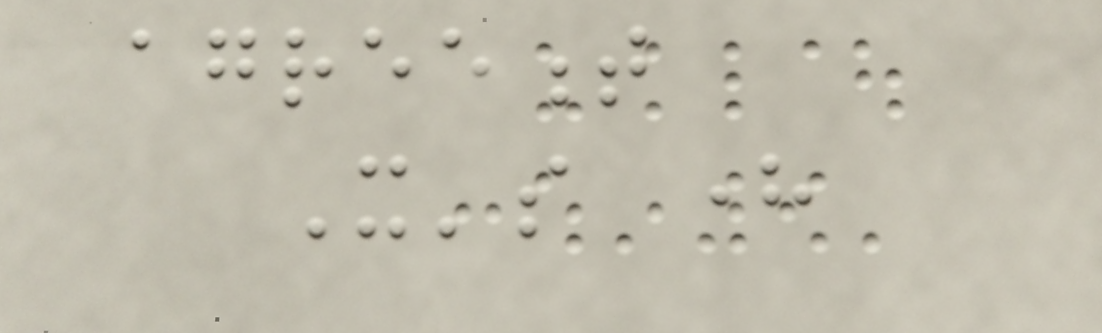agreement
It's here
